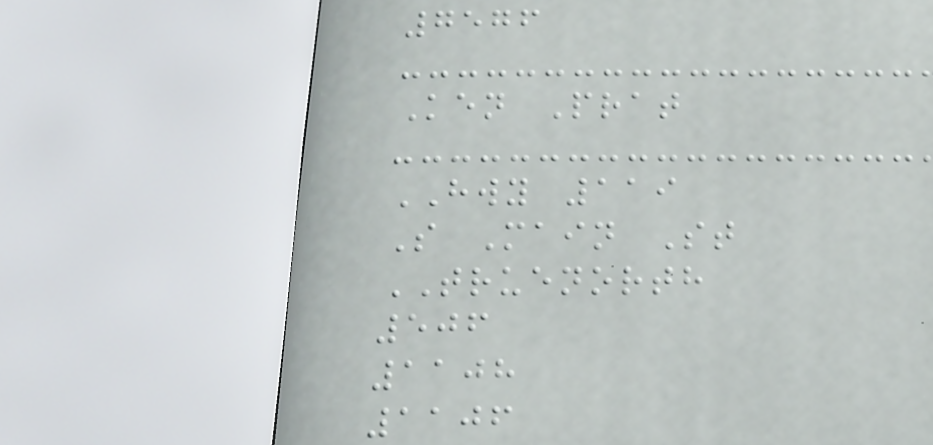7576
Ken Prat
HWY 119
S Main St
TRUENORTH
506
1108
1106
